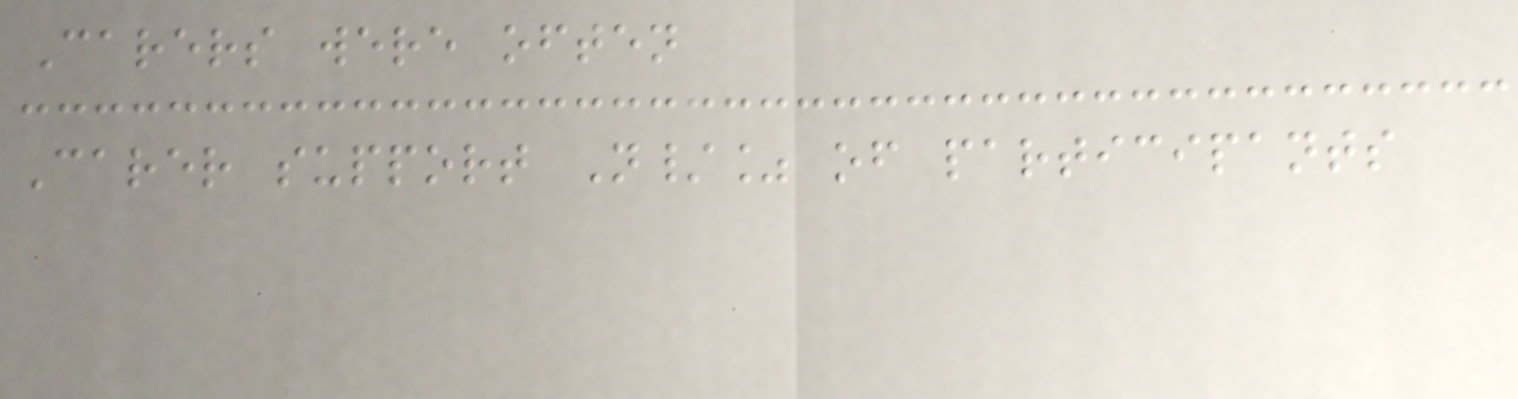Carers were often
Carer support N/% of participants
